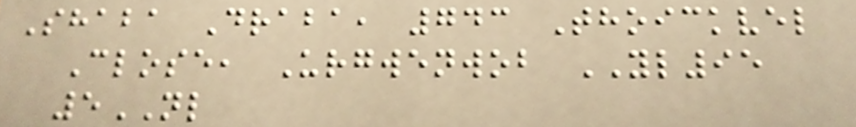Shaba Draba, 743 Thoickvel
Close, Urgwenwob YL95
5NL
